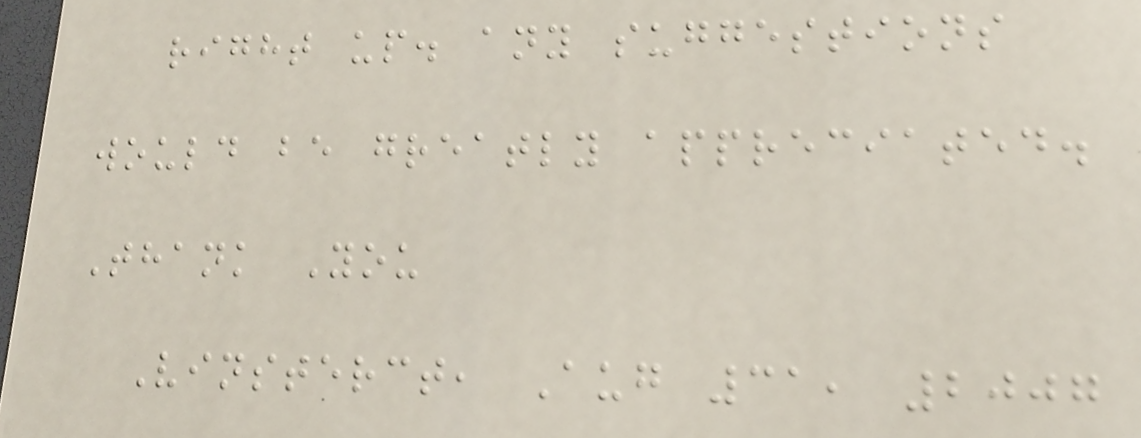right up. any suggestions
would be greatly appreciated.
Thank You
Vinsterct, Aug 31, 2007
